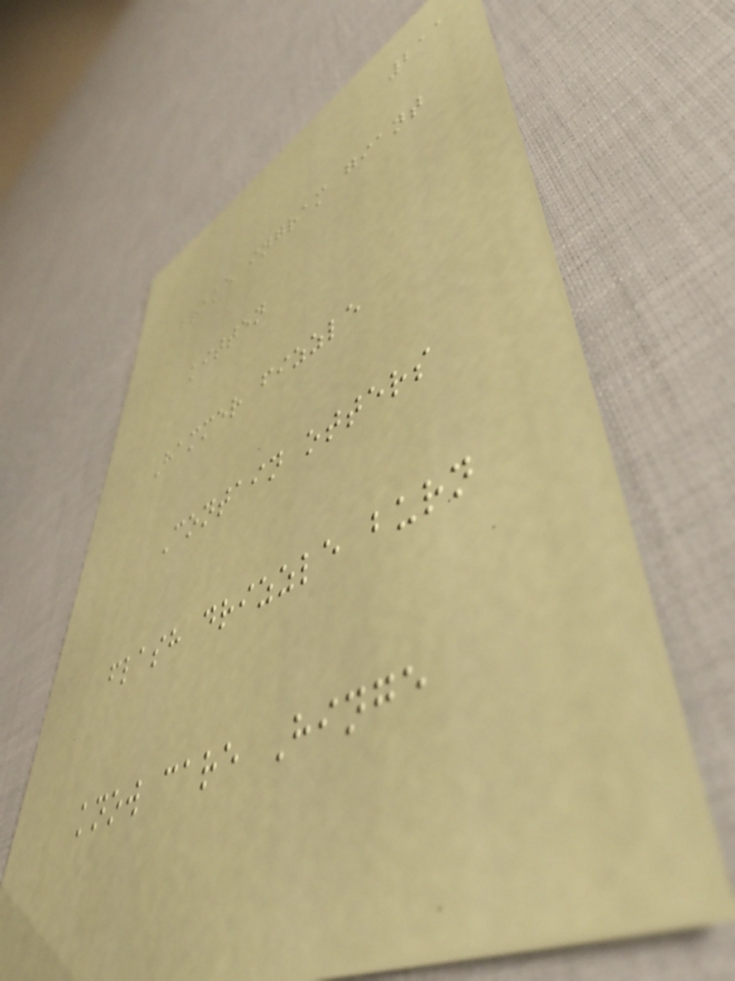211
brake ingram giant
kitten
Hammer fizzle
Contain otters
flash drizzle burn
know care Hinge
